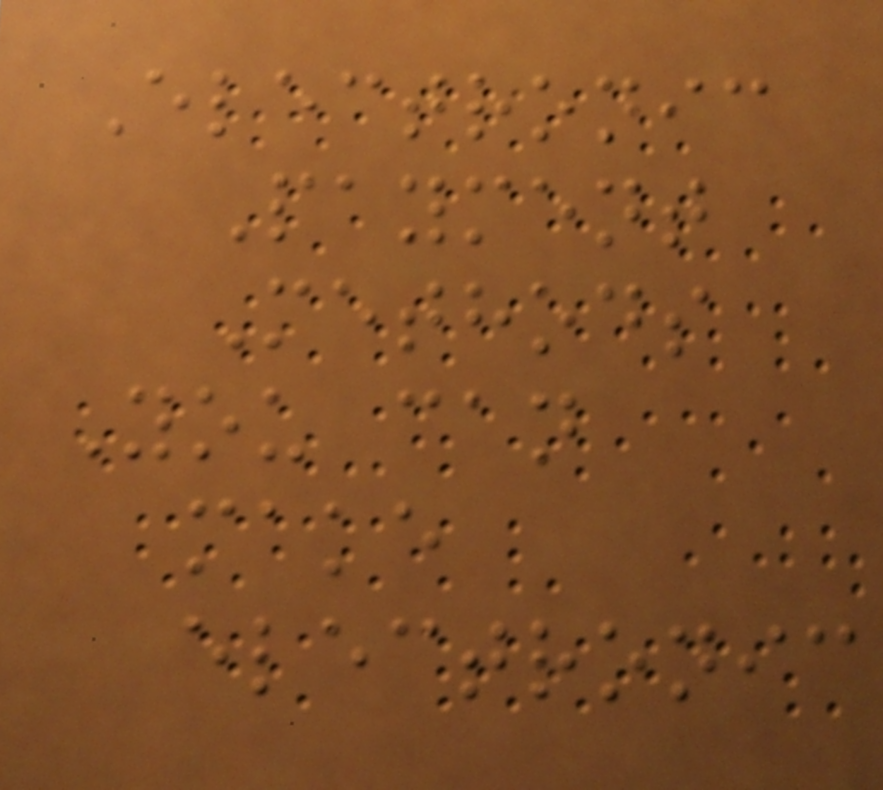Electronic
Payment
Methods
You can
make
electronic
